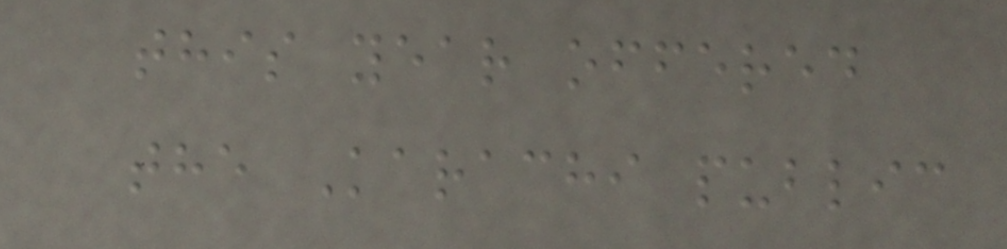this year offered
the Karachi public
